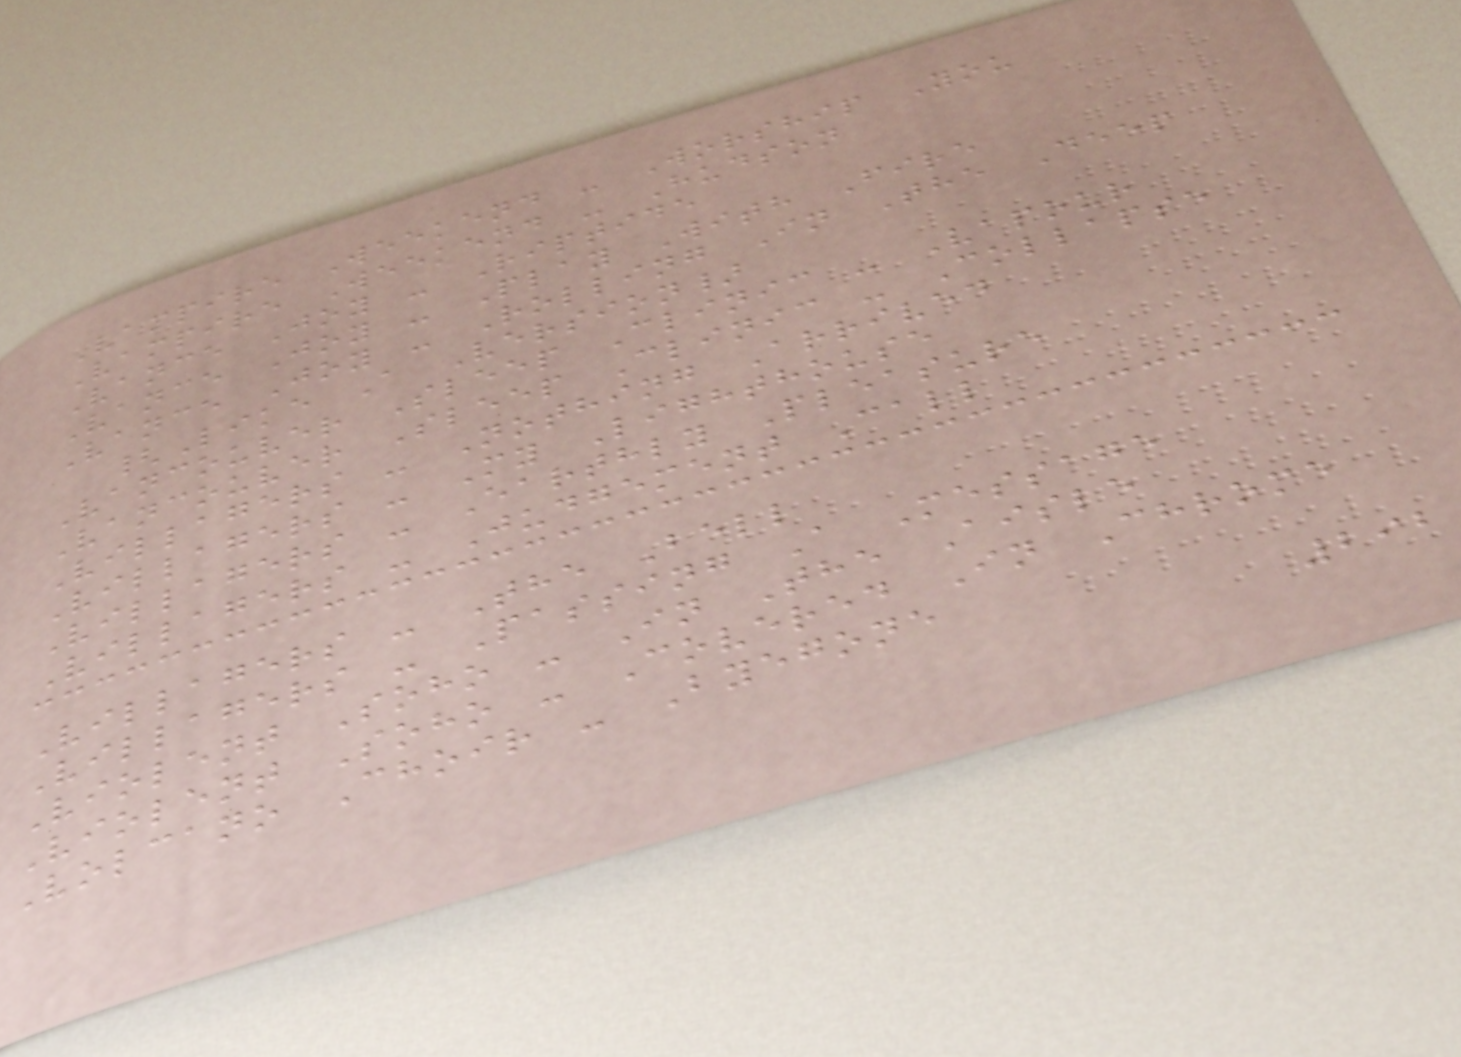Vampire Weekend - Worship You
Vampire Weekend - Hudson
Vance Joy - Riptide
Vance Joy - Play With Fire
Vance Joy - Rolling In The Deep
{Like A Version}
Vancouver Sleep Clinic - Vapour
Vancouver Sleep Clinic - Collapse
Villagers - Nothing Arrived
Villagers - My Lighthouse
Villagers - Earthly Pleasure
Villagers - Judgement Call
Villagers - The Bell
Villagers - Passing A Message
Violent Soho - In The Aisle
Violent Soho - Covered In Chrome
Volcano Choir - Byegone
292
